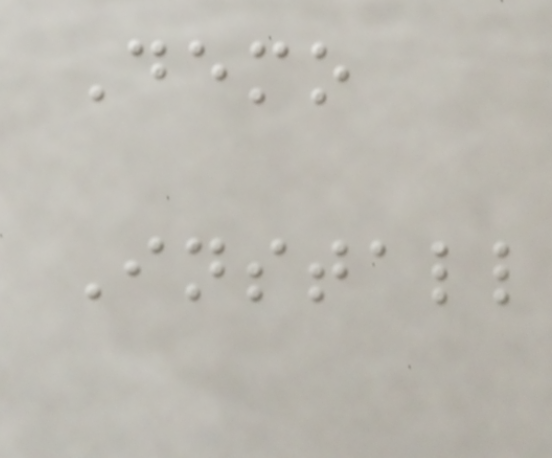Demo
Install
